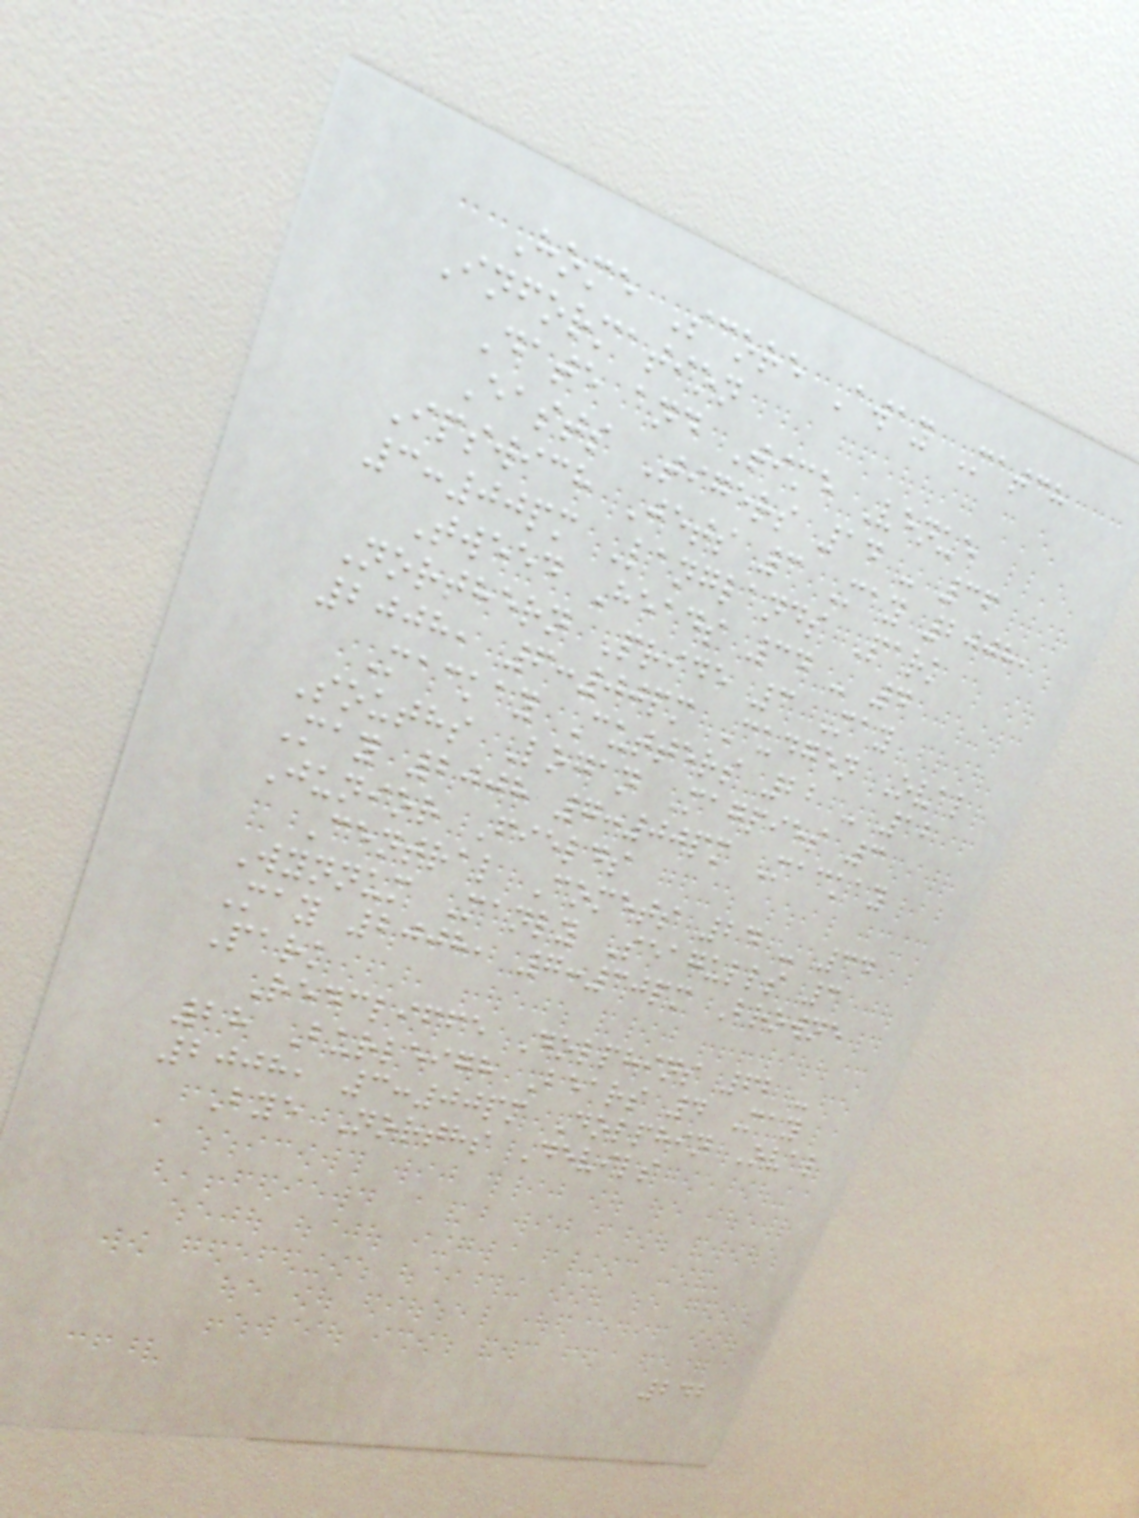Home Score Away Match
Information
Date and Time Venue
Easts Tigers 14 - 36
Ipswich Jets 3 May 2008,
3:00pm Langlands Park
Tweed Heads 34 - 4
Northern Pride 3 May
2008, 6:00pm Cudgen Oval
Mackay Cutters 22 - 12
Souths Logan Magpies 3
May 2008 7:00pm Mackay
Junior Fields
Central Comets 24 - 34
Wynnum Manly Seagulls 3
May 2008, 7:30pm Browne
Park
Redcliffe Dolphins 62 -
28 Burleigh Bears 4 May
2008, 3:00pm Dolphin Oval
Bye Norths Devils
242
